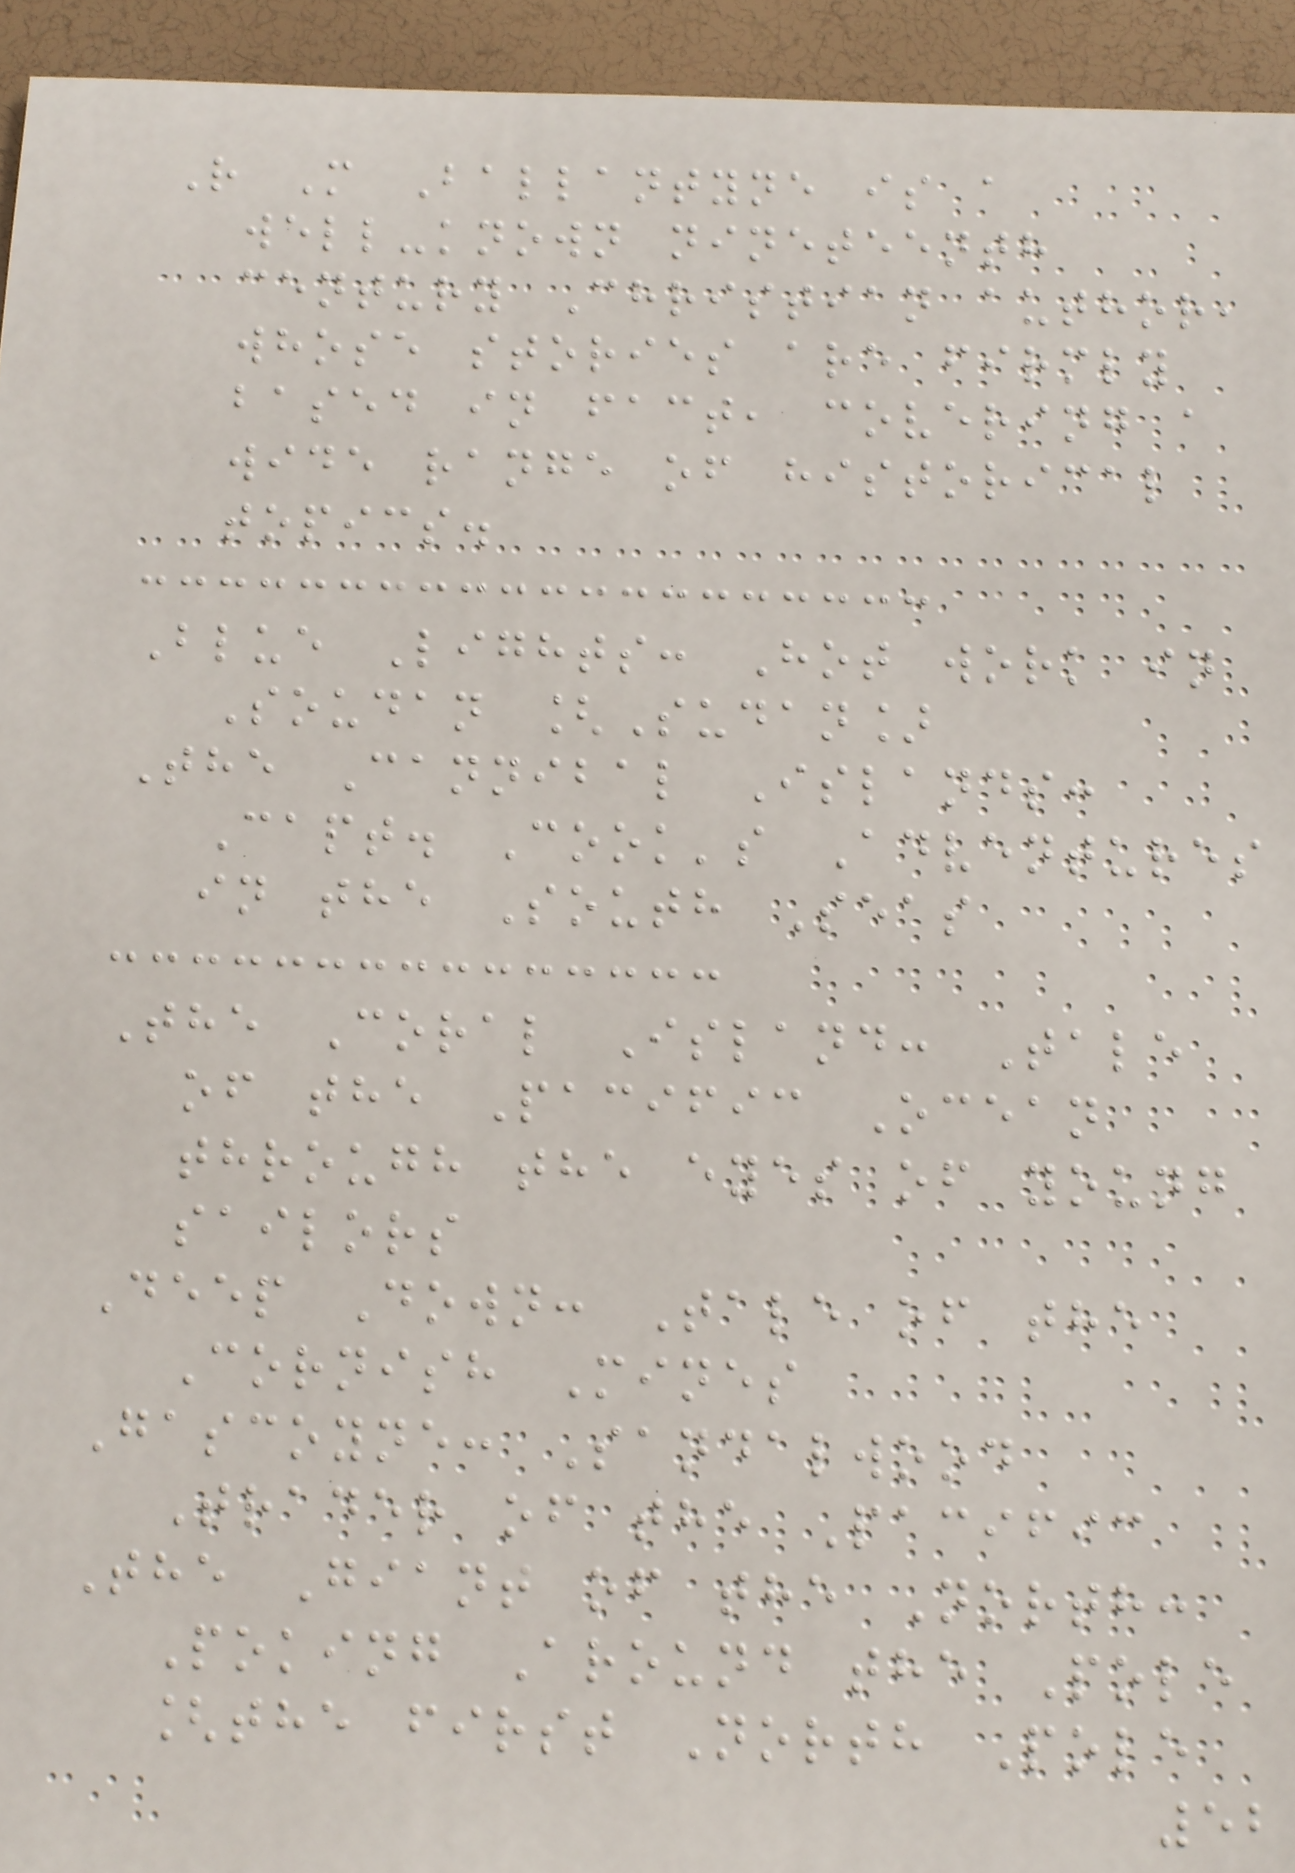R M Ballantyne is a
well-known nineteenth
century Christian author,
whose stories are firmly
based in fact, covering a
wide range of historical
topics.
Blue Lights: Hot work in
Soudan [Sudan]
The Cannibal Islands:
Capt. Cook's Adventures
in the South Seas
The Coral Island: Tale
of the Pacific Ocean
through the eyes of young
sailors
Deep Down: Tale of the
Cornish Mines
Gascoyne: Sandalwood
Trader of the Pacific
The Giant of the North:
Poking Around the Pole
[the first North Pole
52
